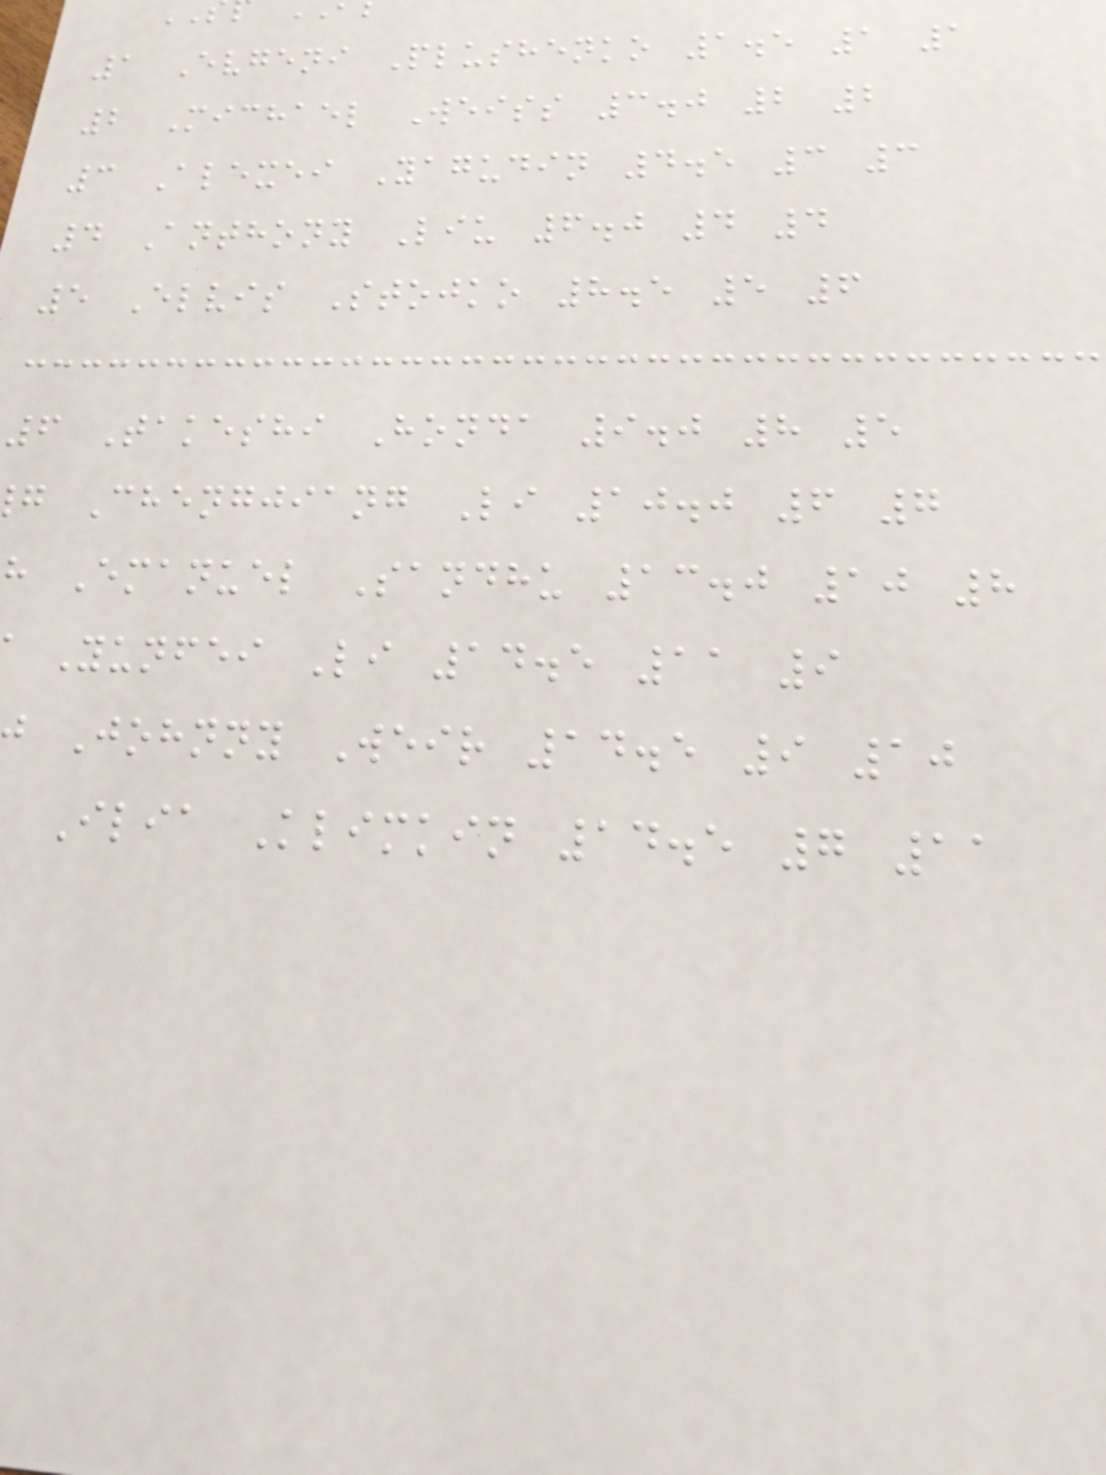1 Evgeni Plushenko 1.5 1 1
2 Michael Weiss 3.0 2 2
3 Alexei Yagudin 4.5 3 3
4 Anthony Liu 6.0 4 4
5 Elvis Stojko 8.5 5 6
6 Takeshi Honda 9.0 8 5
g Chengjiang Li 10.0 6 7
h Emanuel Sandhu 13.0 10 8
Yunfei Li 14.5 11 9
Johnny Weir 14.5 9 10
Ilia Klimkin 14.5 7 11
